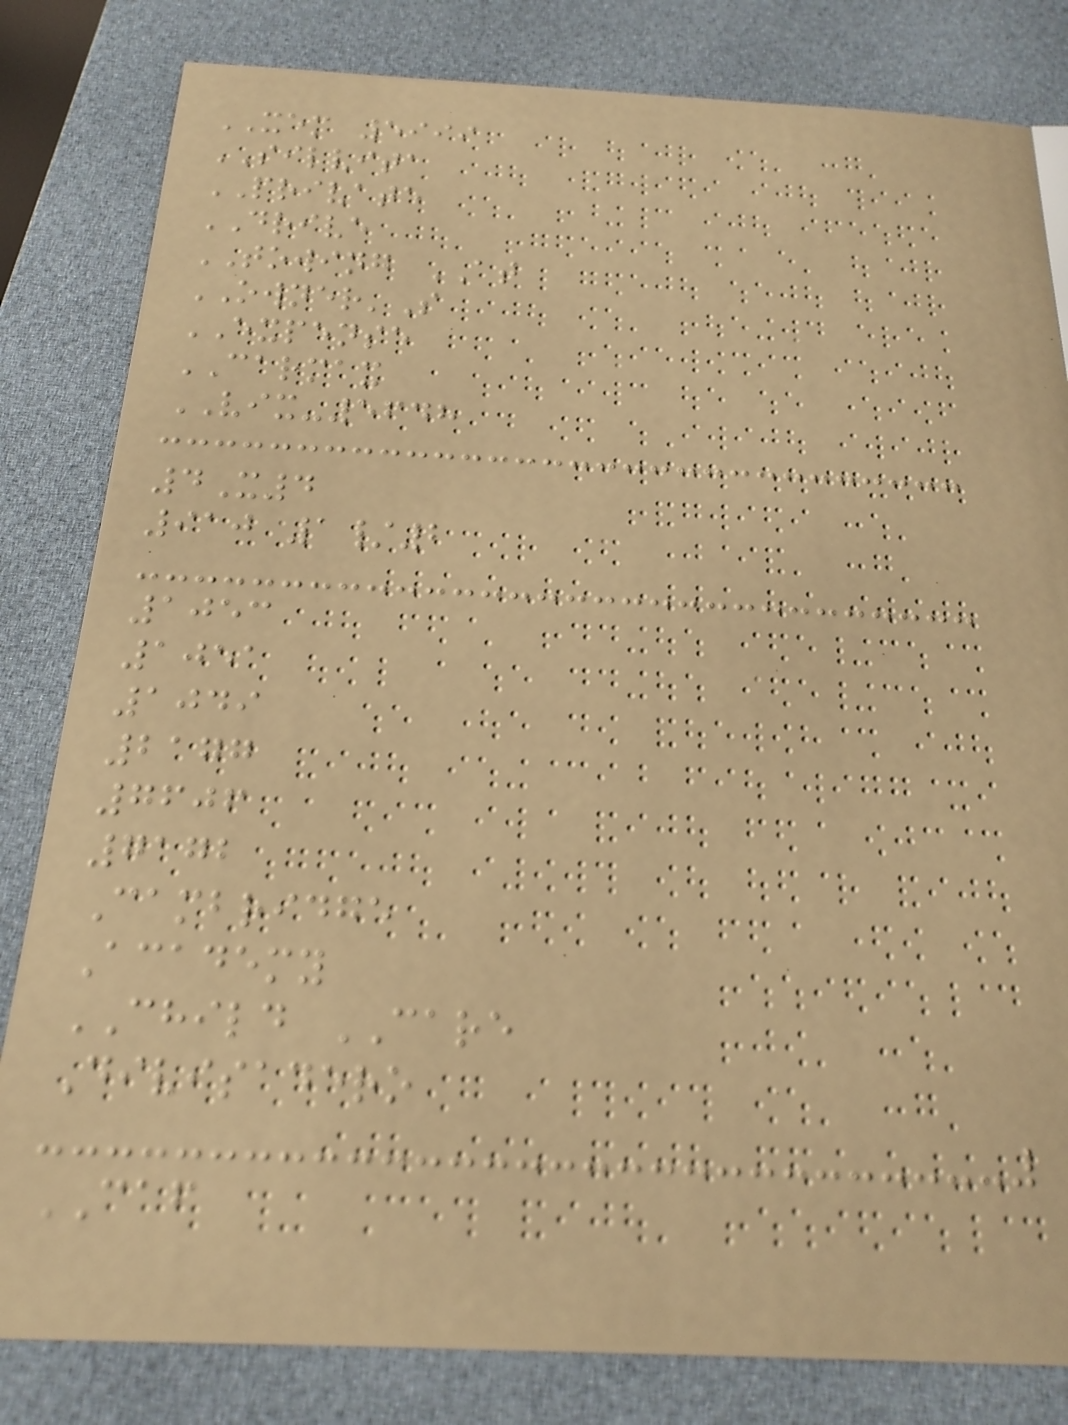XEM 5999
SILVITA
PRIVATE
DRIVE
TOWING AT
OWNER'S
EXPENSE
CARMAX
VIX-5648
4X4
910 1/2
1053
1051
1049
2177
7606
7172
Cambridge
Academy
CHILD CARE
Divisadero
CAF
